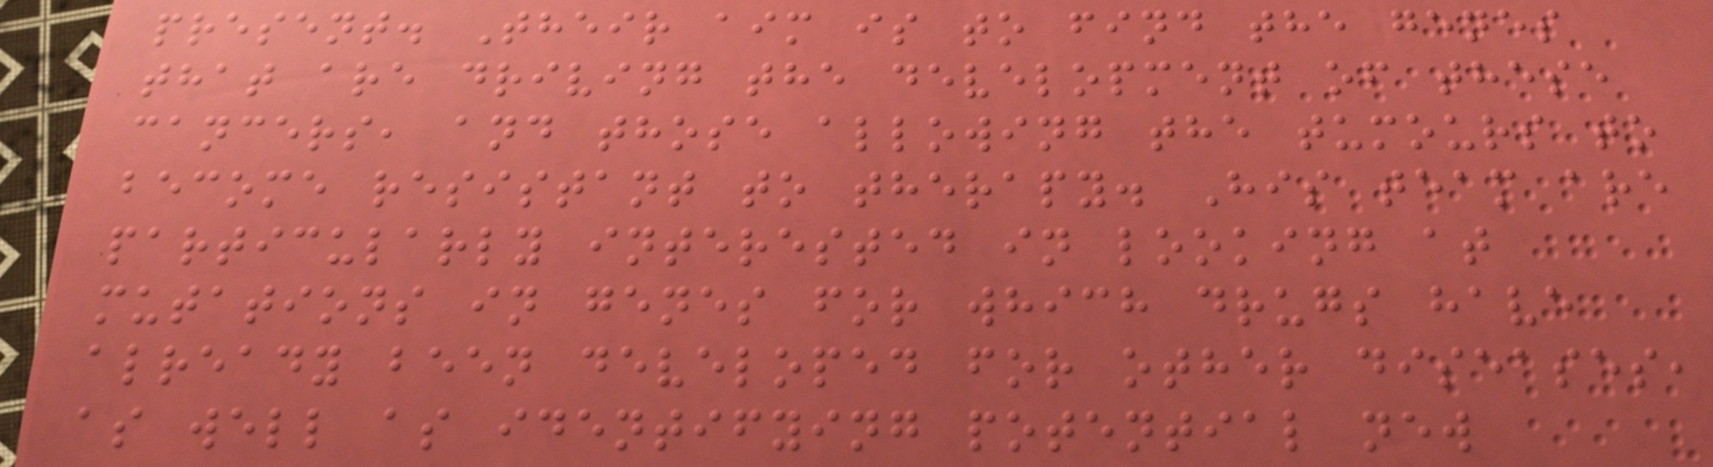present. Their aim is to find the genes
that are driving the development of these
cancers, and those allowing the tumours to
become resistant to therapy. His team are
particularly interested in looking at
mutations in genes for which drugs have
already been developed for other diseases,
as well as identifying potential new
